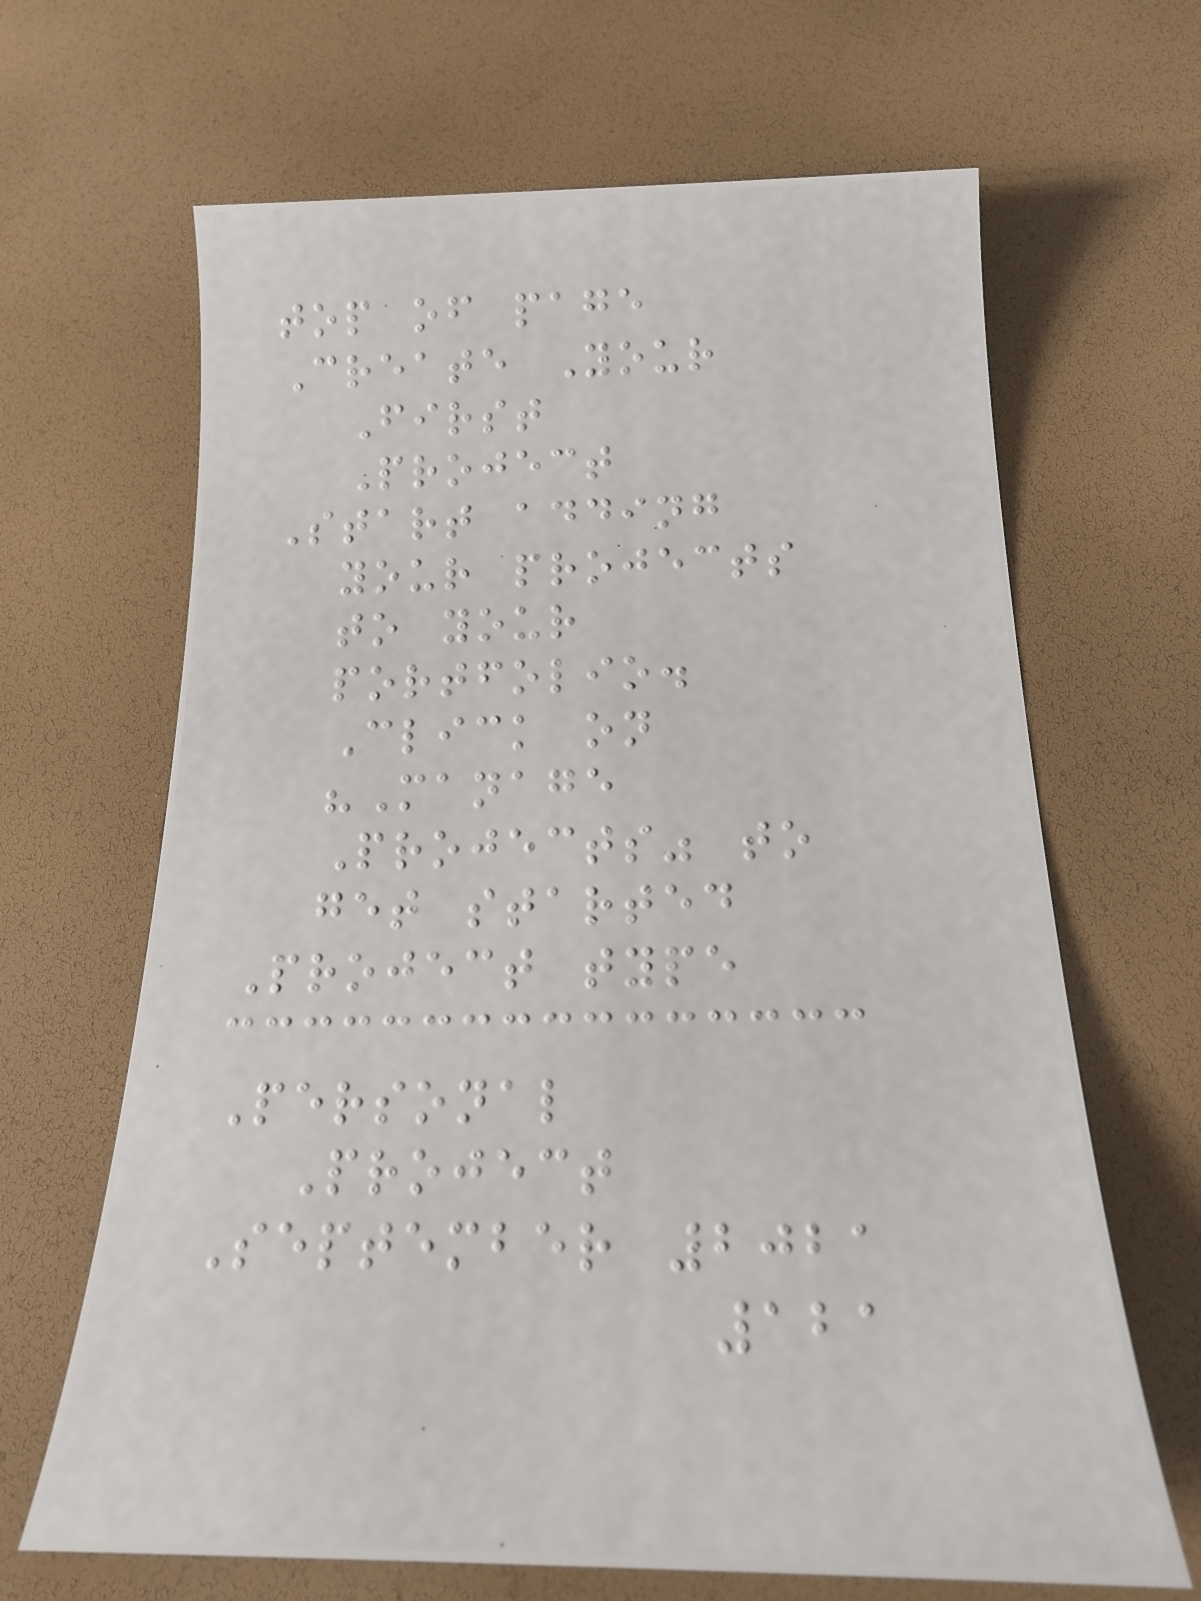top of page
Create Your
First
Project
Start adding
your projects
to your
portfolio.
Click on
"Manage
Projects" to
get started
Project type
Personal
Project
September 2021
121
